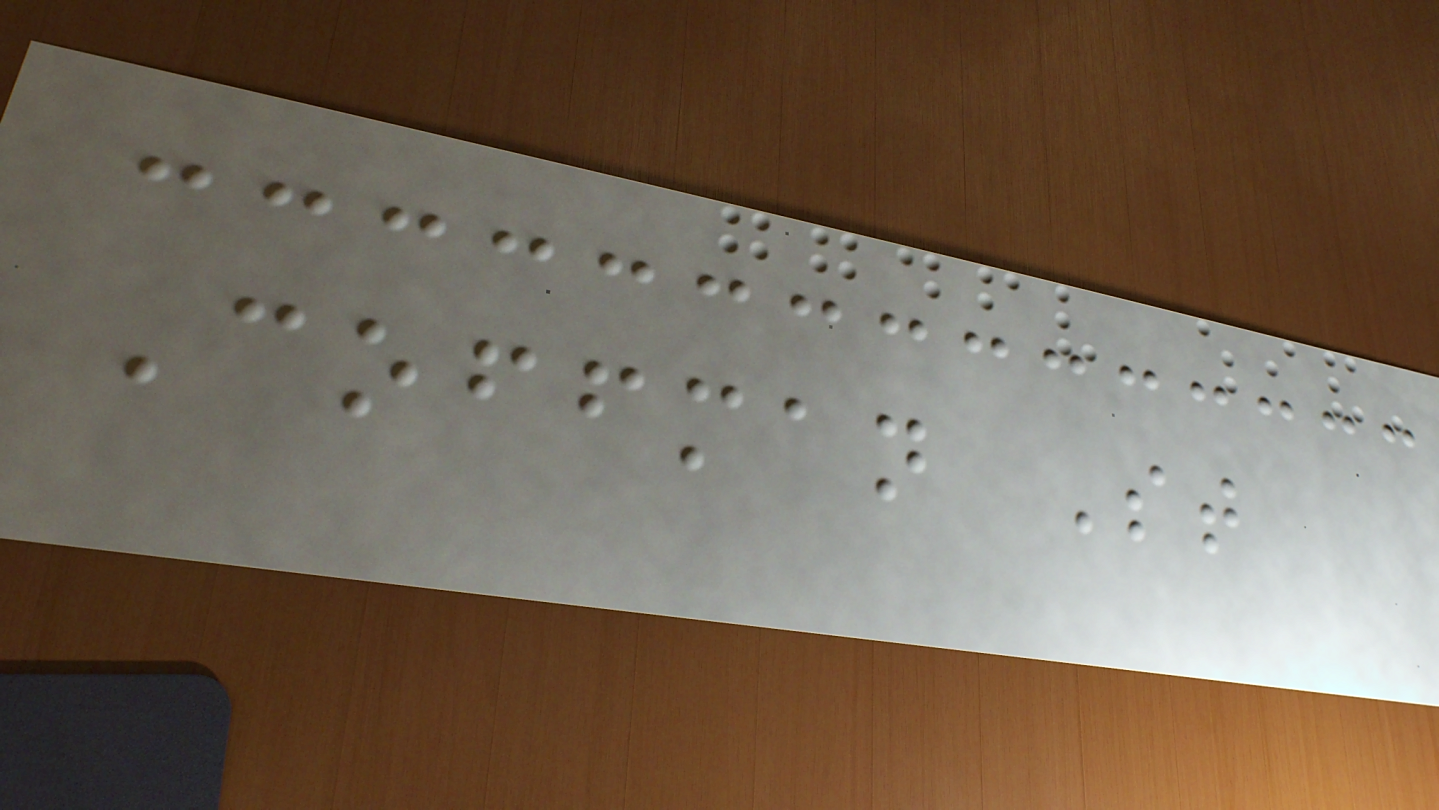Coffman St
